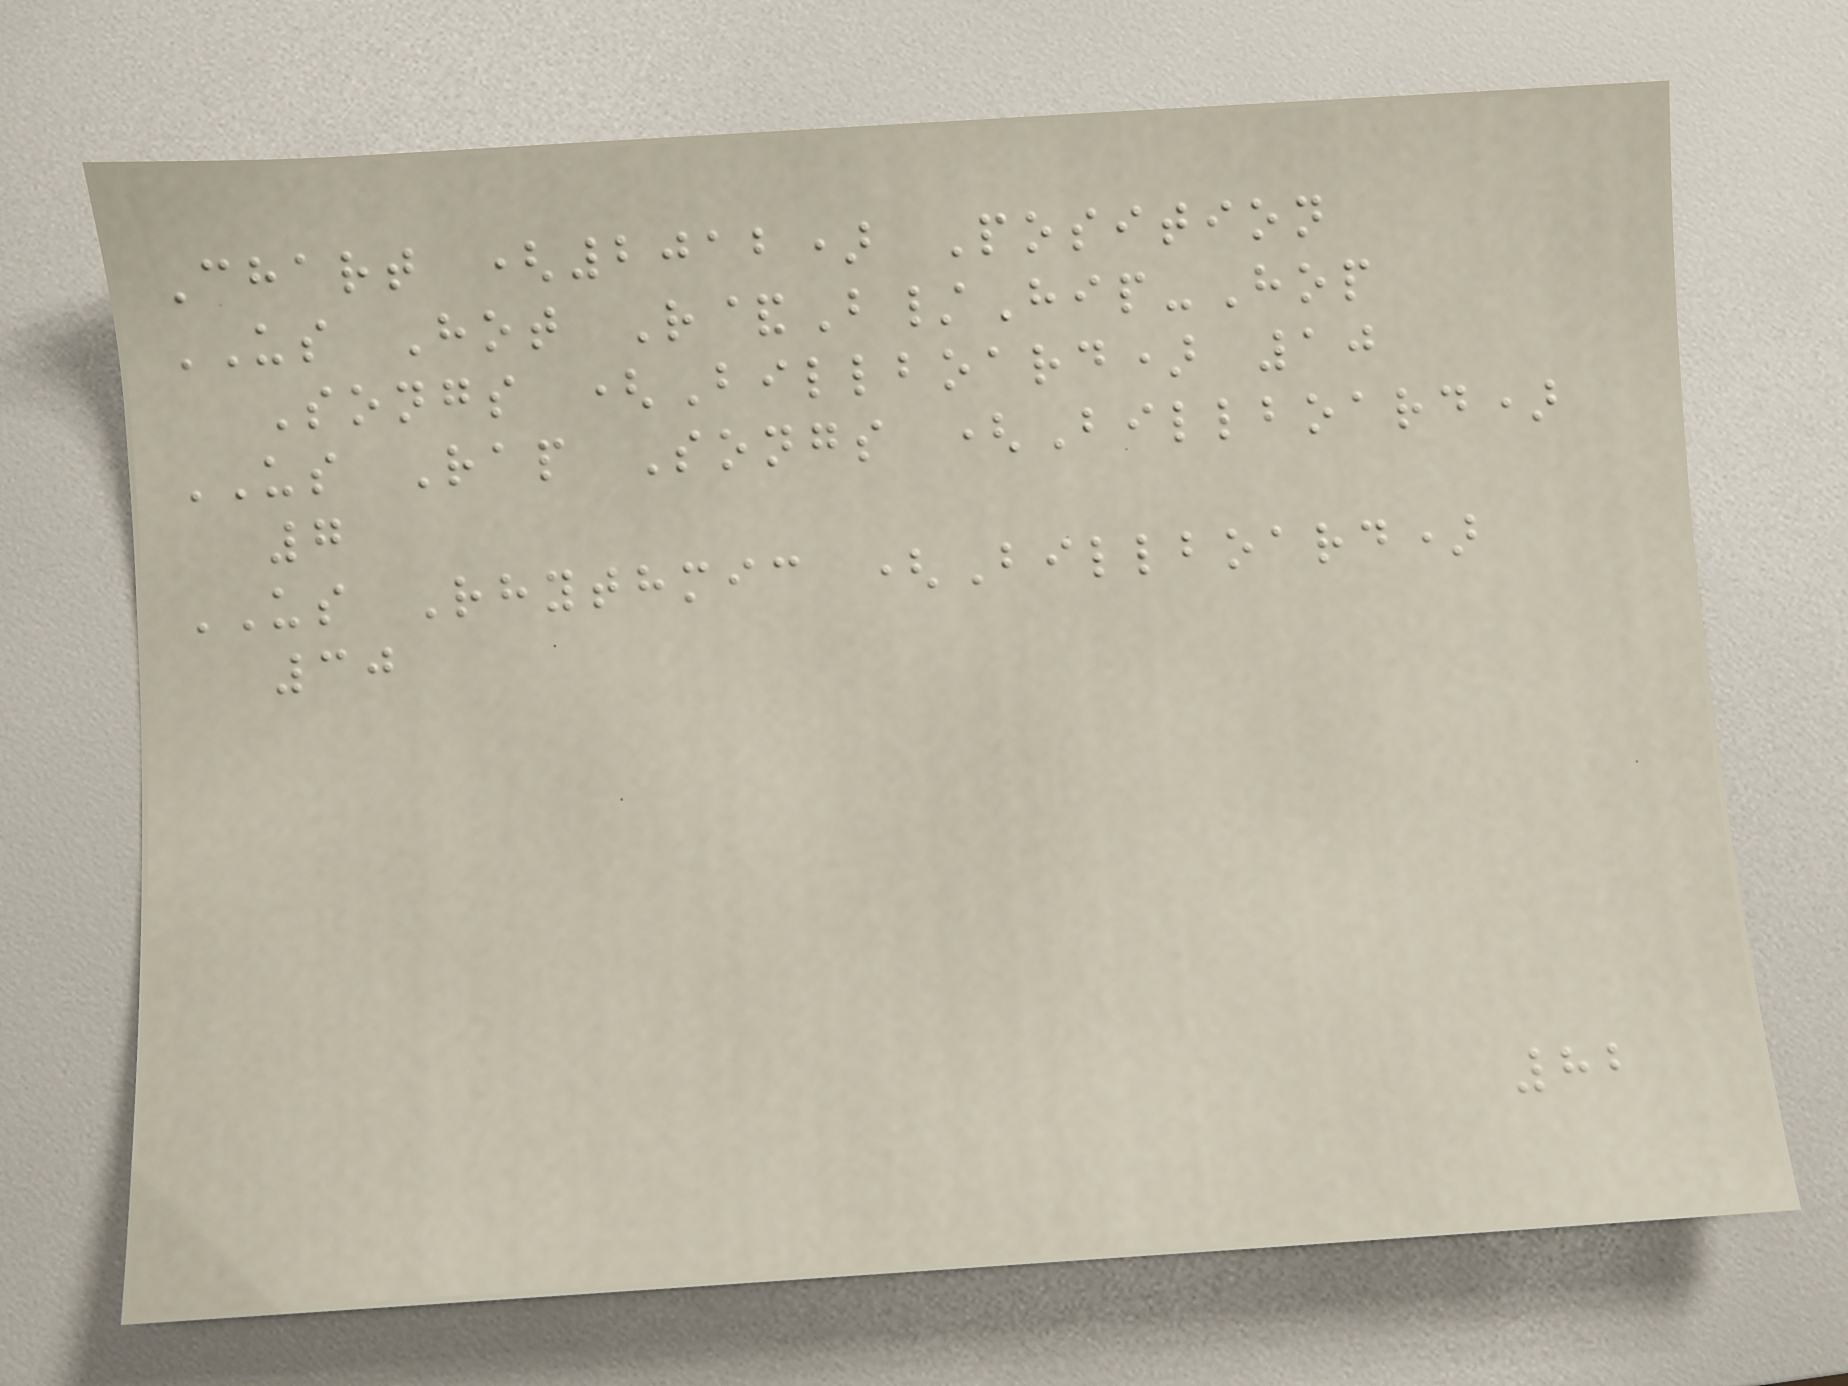Chart (2012) Position
US Hot R&B/Hip-Hop
Songs (Billboard) 10
US Rap Songs (Billboard)
7
US Rhythmic (Billboard)
30
82
